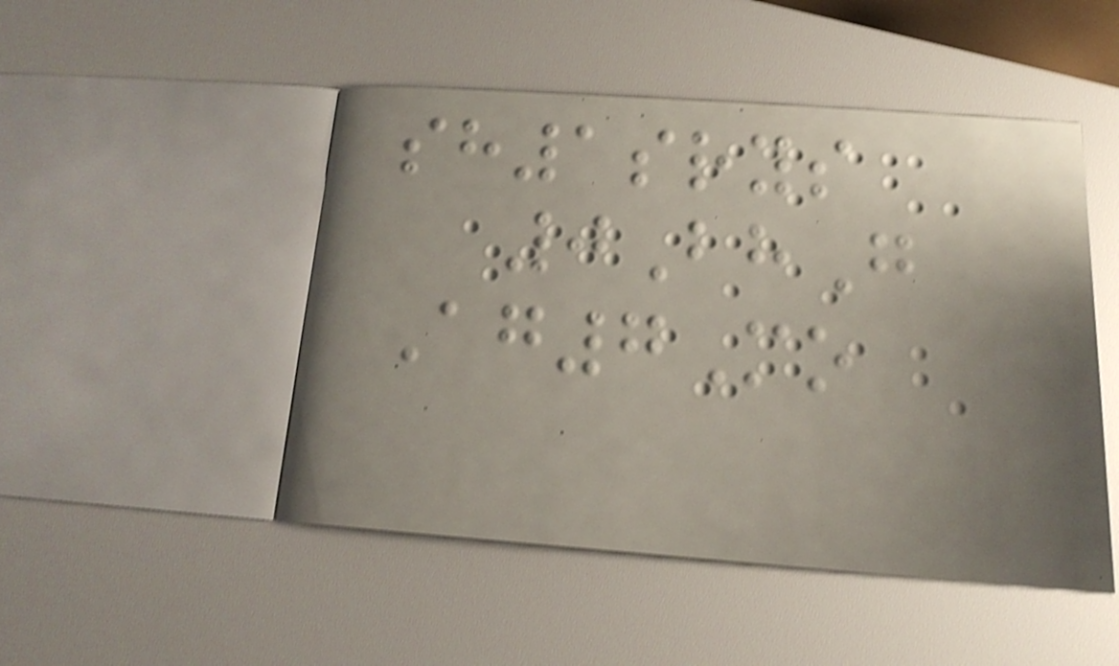sh1srys
0BhG
Ag7Mo
